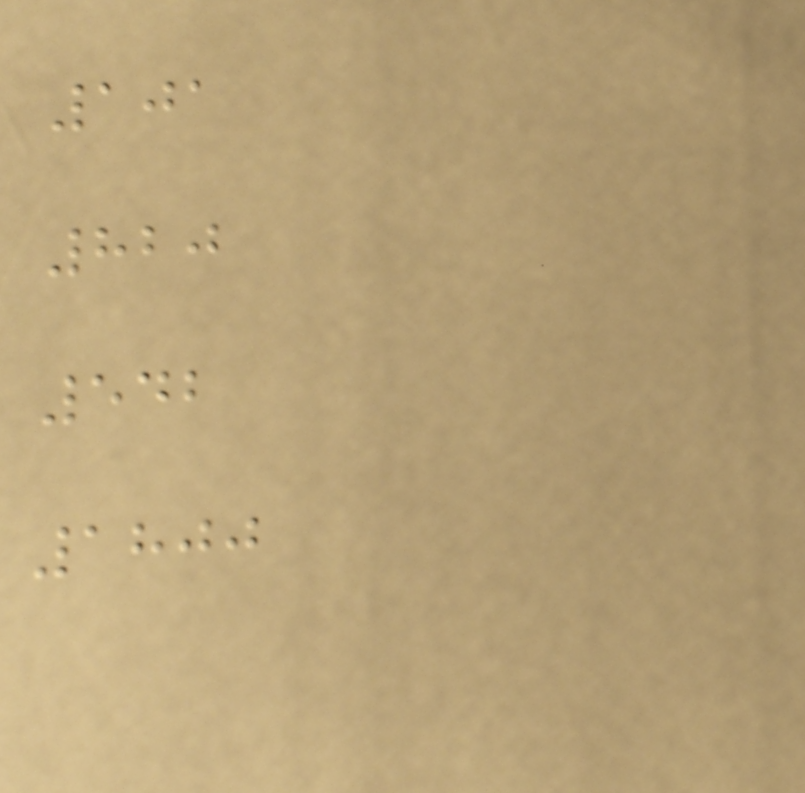101
820
542
1800
